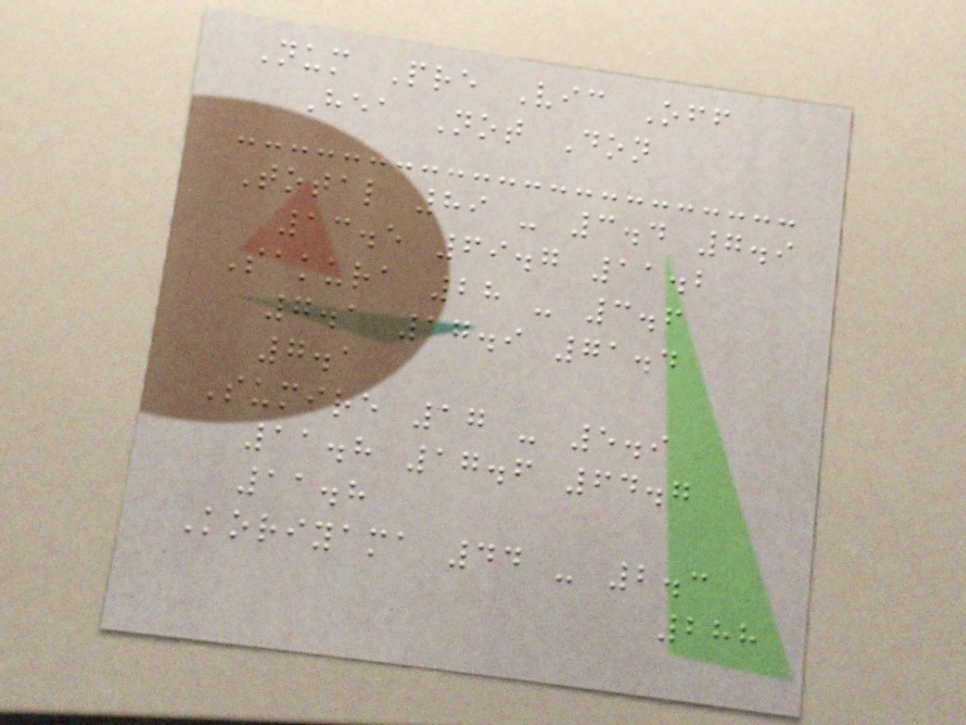Num Pre Vic Off
Hea Not Don
Total 89 - 3.4 7.9
13.5 69.7 11.2
Sakura 28 - 3.6
7.1 17.9 71.4
7.1
Sumire 17 - 5.9
11.8 17.6 64.7
11.8
Koriyama 44 - 2.3
288
